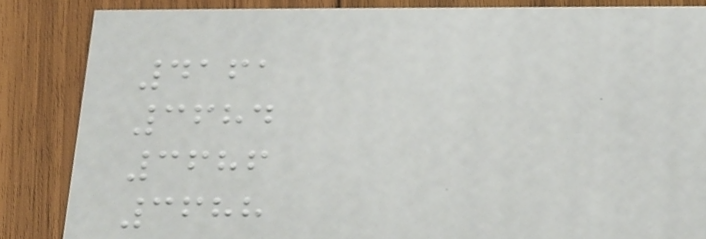4161
3684
3686
3688
